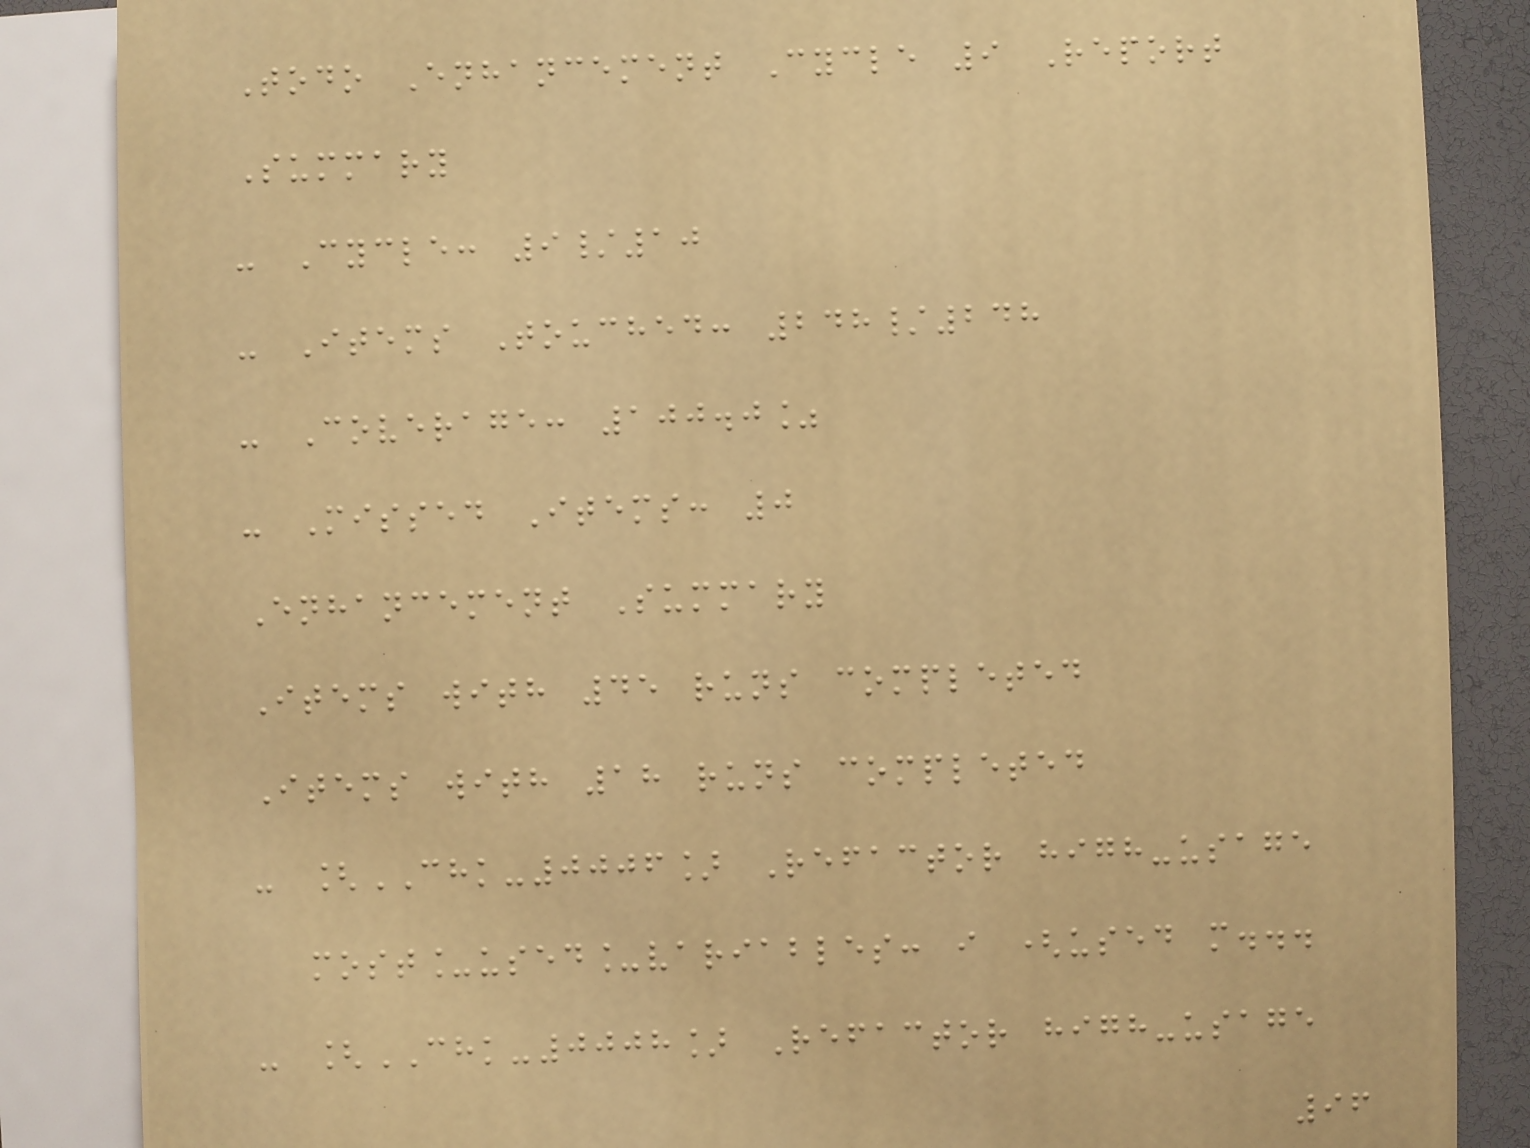Todo Enhancement Cycle 9 Report
Summary
- Cycle: 9/10
- Items Touched: 248/248
- Coverage: 100.0%
- Missed Items: 0
Enhancement Summary
Items with 45 runs completed
Items with 18 runs completed
- [CHK-0006] Refactor high-usage
most_used_variables: i (used m...
- [CHK-0008] Refactor high-usage
96
